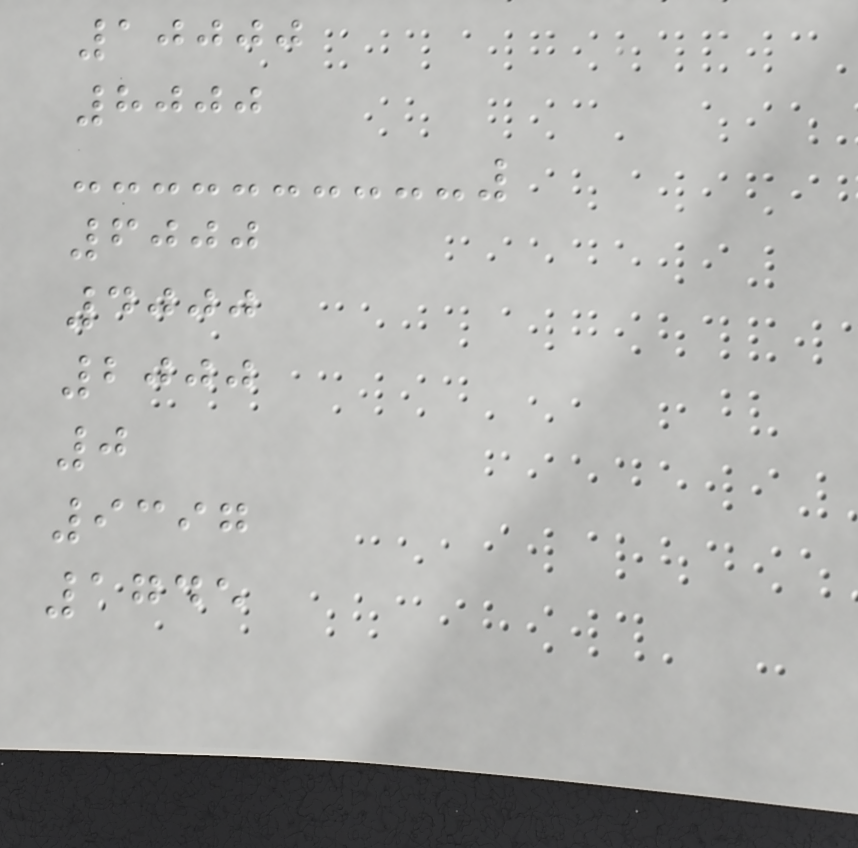10000
8000
6000
4000
2000
0
9397
1745
